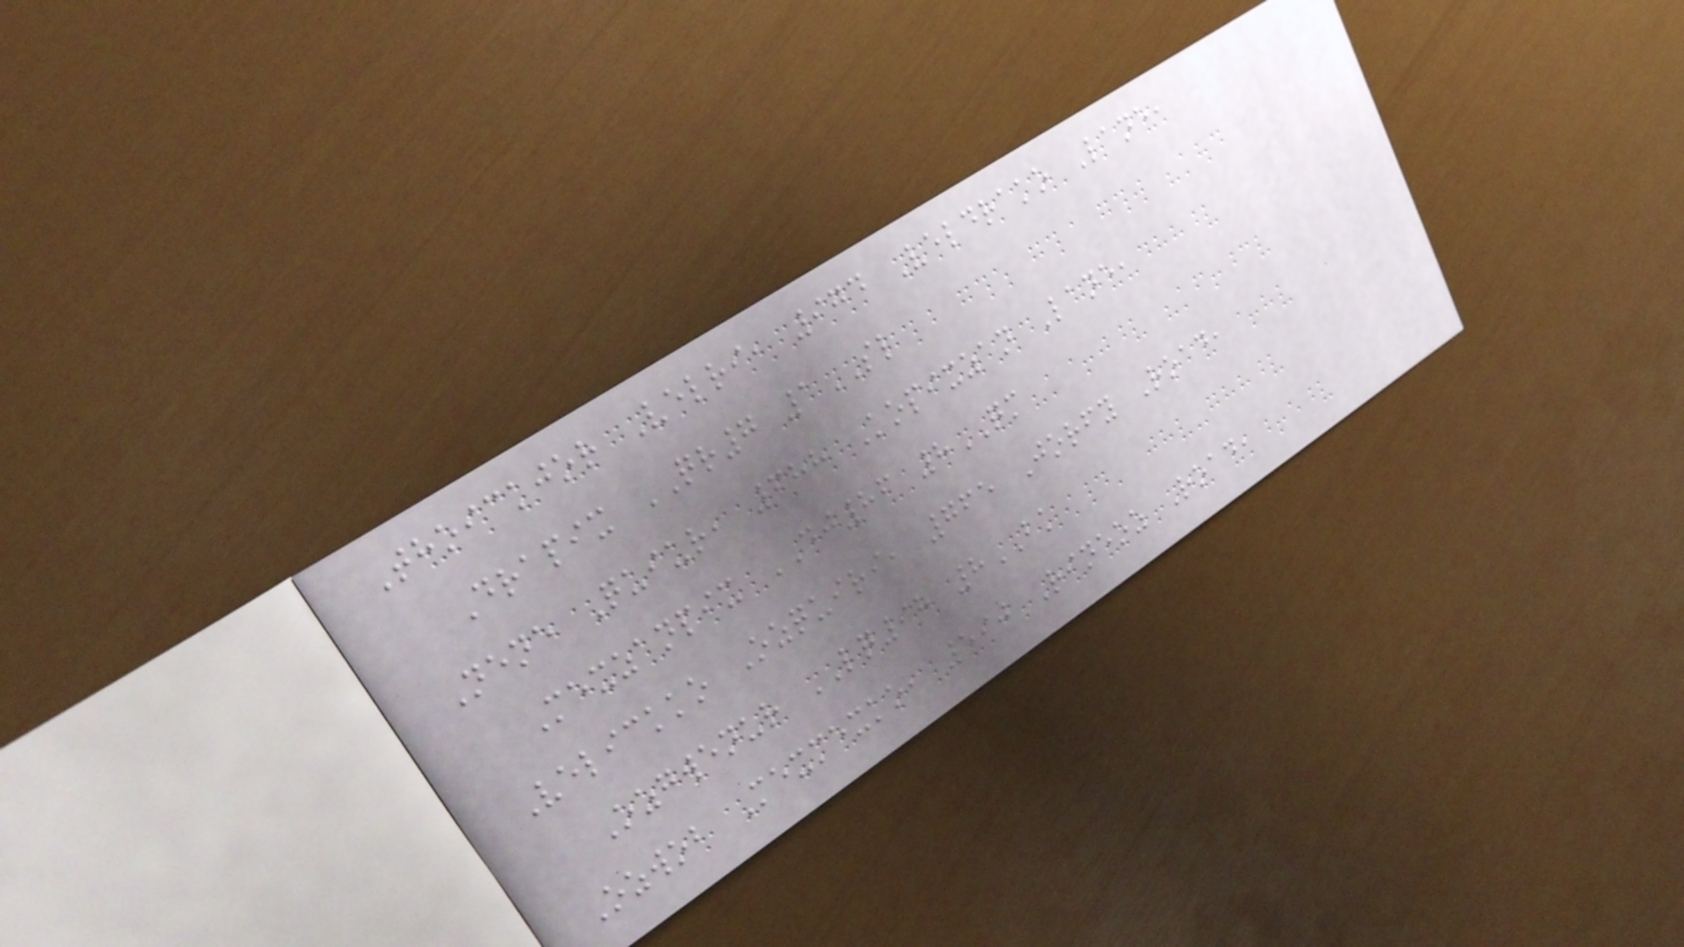Thoickjor Velri, 974 Veldrako Lane,
Drapix QR7 1SL
Nene Quiur, 688 Kopixzan Lane,
Mexzanpix DJ86 8QM
Velickko Ozquiri, 765 Jorfy Road,
Ozgwenur LQ98 8BK
Ozwob Mexmexko, 590 Rineoz Road,
